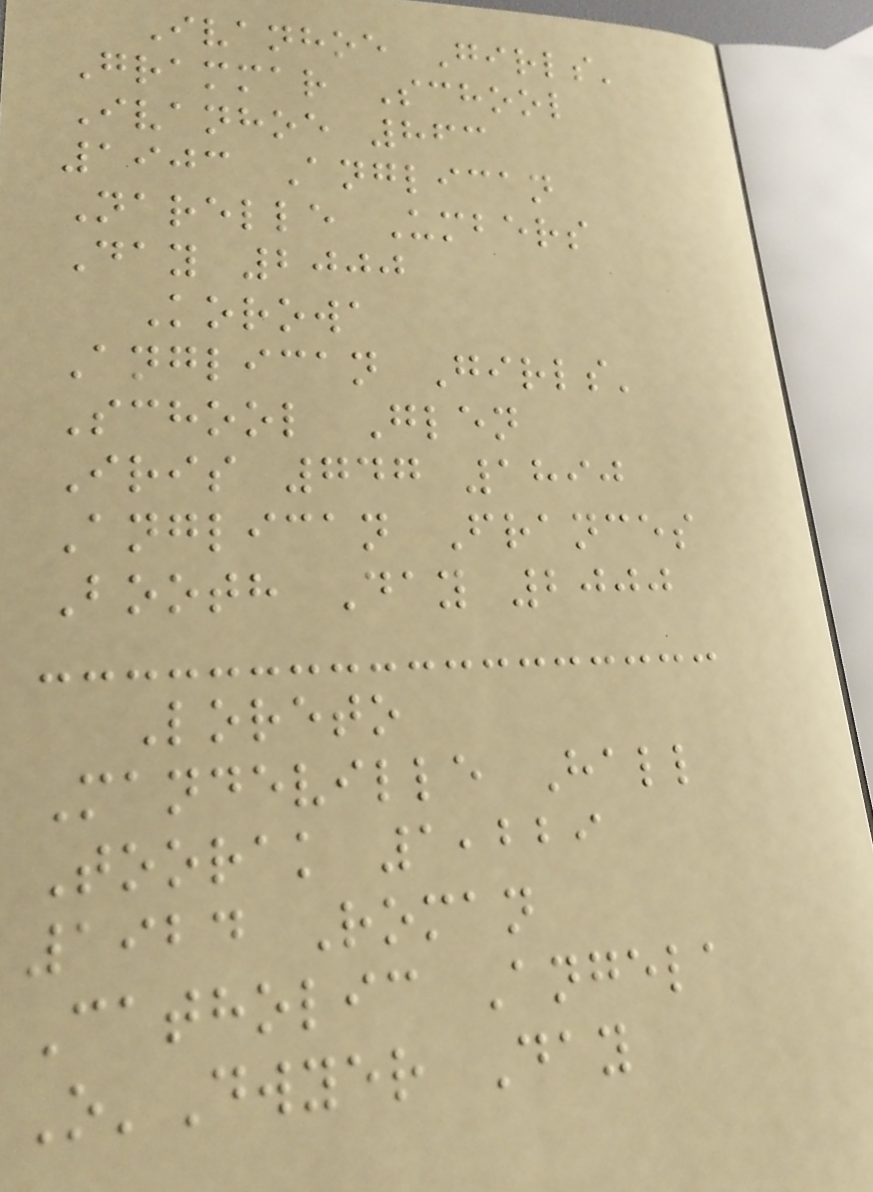Ivanhoe Girls'
Grammar School
Ivanhoe 863
1903 Anglican
Narelle Umbers
Day 2000
Korowa
Anglican Girls'
School Glen
Iris 747 1890
Anglican Frances
Booth Day 2000
Loreto
Mandeville Hall
Toorak 1,229
1924 Roman
Catholic Angela
O'Dwyer Day
